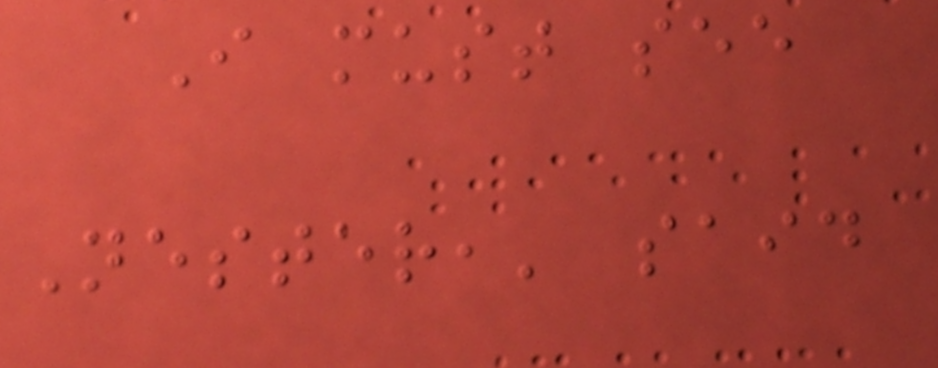I must see
Nester,' said
